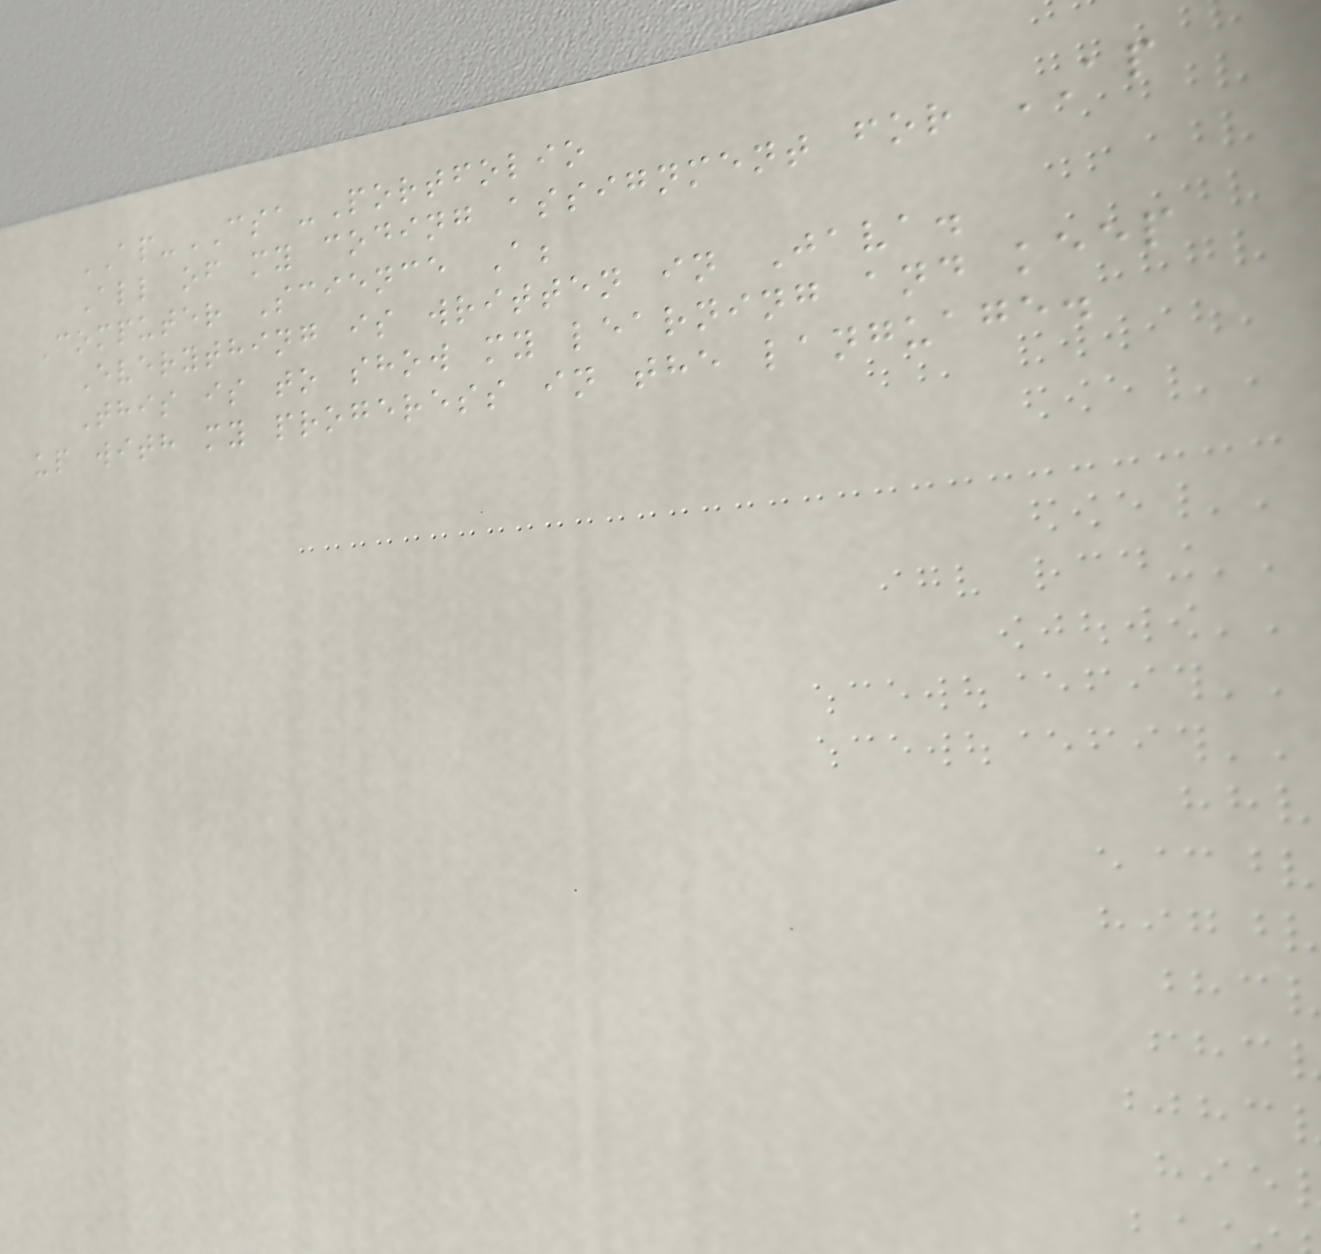AP-CSA-Portfolio
All of my coding assignment for AP
Computer Science A;
Everything is written in Java.
This is to show my learning and keep
up with my progeress in the language.
